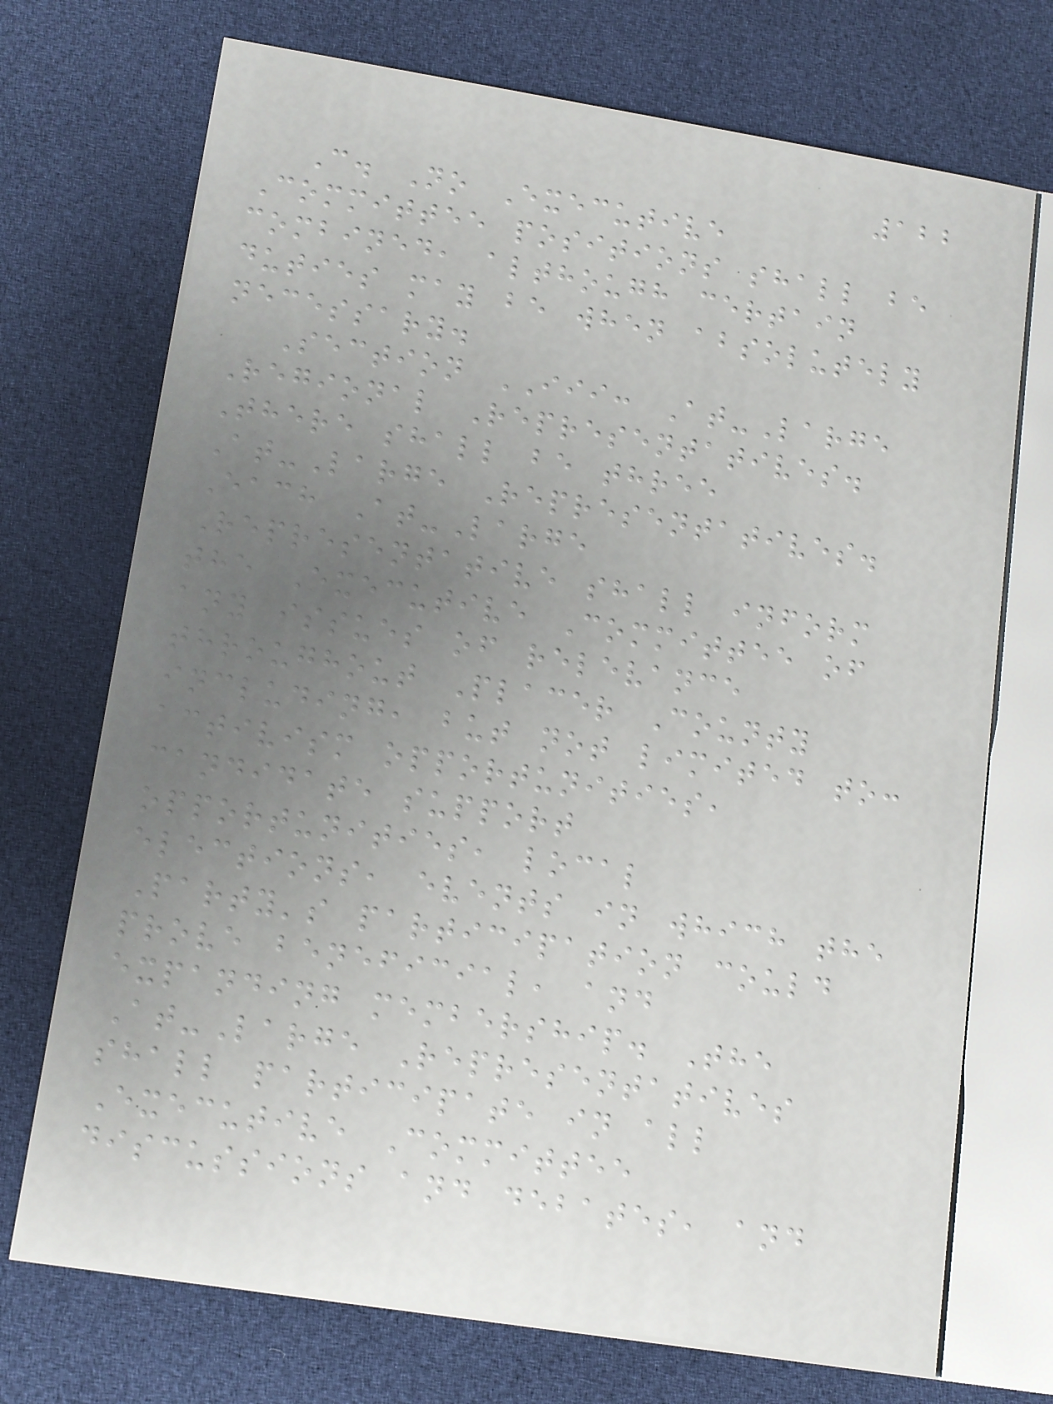122
C. No Executive
Committee positions shall be
combined, although certain
duties may be when absolutely
necessary.
Section III: At-Large
Regional Representatives.
There shall be three
At-Large Representatives.
Each At-Large
Representative shall inform
the Executive Committee of
any issues of relevance
throughout Placer County
including, but not limited to:
activism opportunities,
candidate support
opportunities, local
elections, events in which the
Party's participation could
prove beneficial, and
expanding membership. The
At-Large Representatives
shall participate in all
Executive Committee
discussions and debates, and
